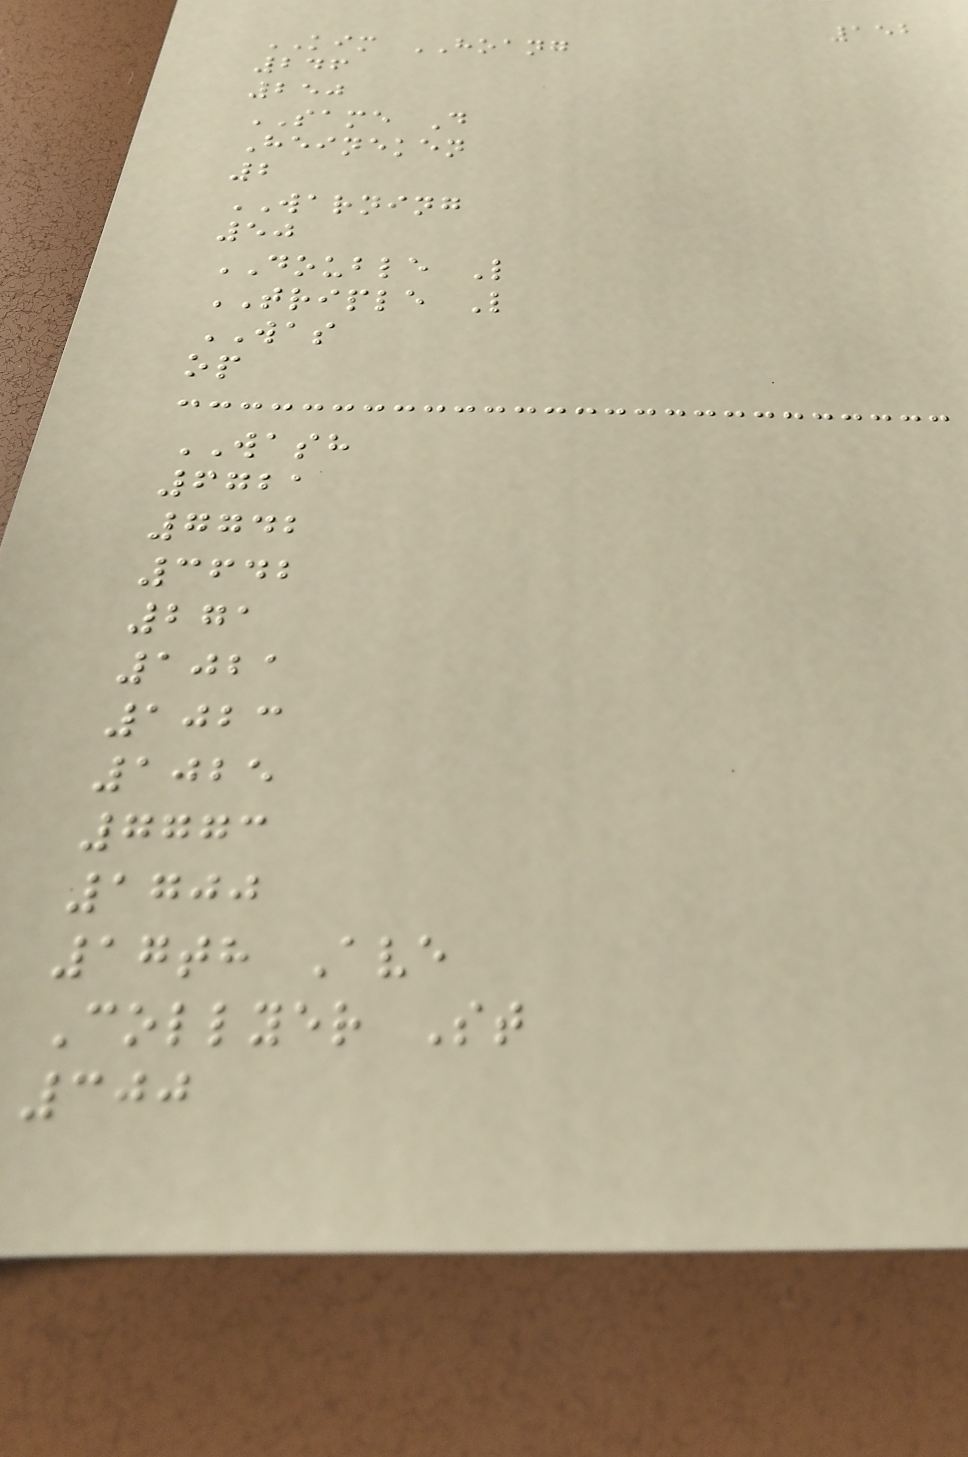152
KIM HOANG
246
250
SAME D
Heineken
2
WARNING
50
DOUBLE L
TRIPLE L
WAS
op
WASH
6721
7742
3642
271
1021
1023
1025
7773
1700
17th Ave
Collyer St
300
